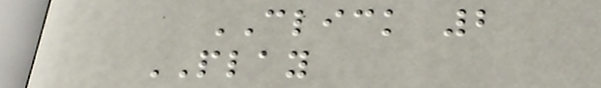CLICK 2
PLAY
